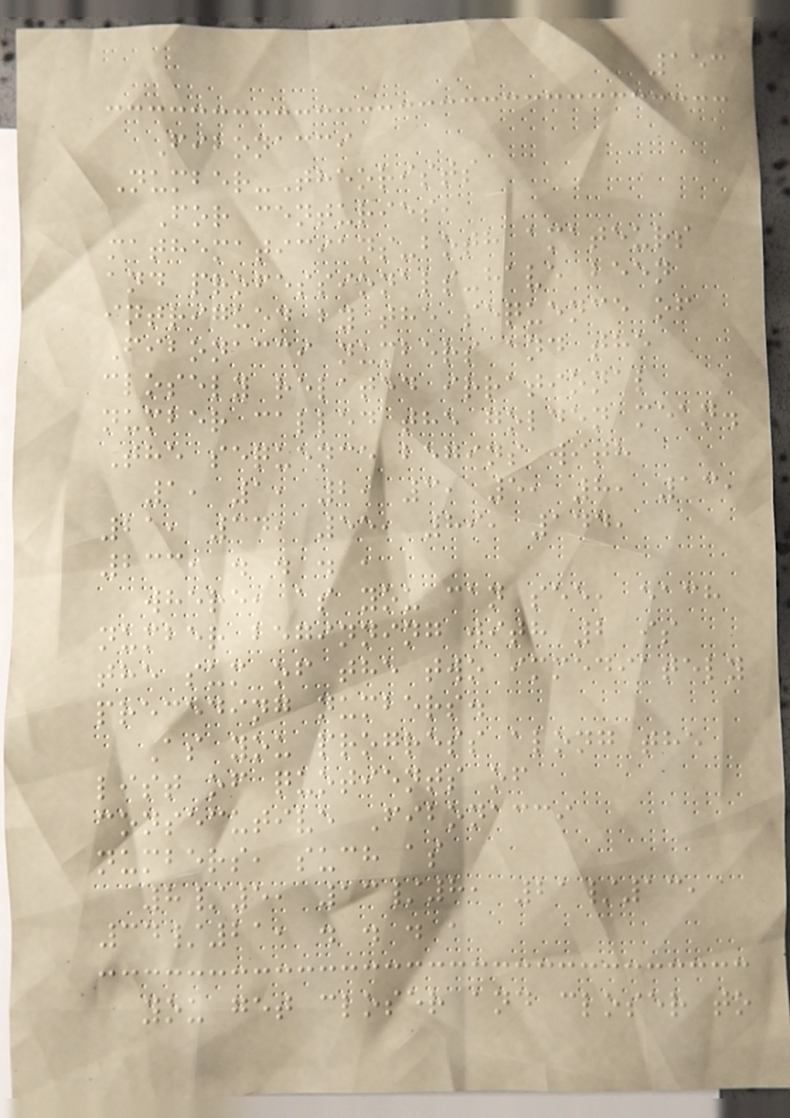153
Fibonacci
Number-Theorists
For centuries,
mathematicians-both amateurs
and professionals-have been
intrigued by the sequence of
Fibonacci numbers and the
closely related irrational
number called the golden mean.
The sequence begins with
1, 1, 2, 3, 5, 8, 13,
21, 34, 55, 89, 144,
233, . . . ,
where, as you can see, each
number beginning with 2 is
the sum of the two immediately
preceding numbers.
As you progress along the
list of quotients of
consecutive Fibonacci
numbers, such as
8/5, 13/8, 21/13,
34/21, . . . ,
you get closer and closer to
